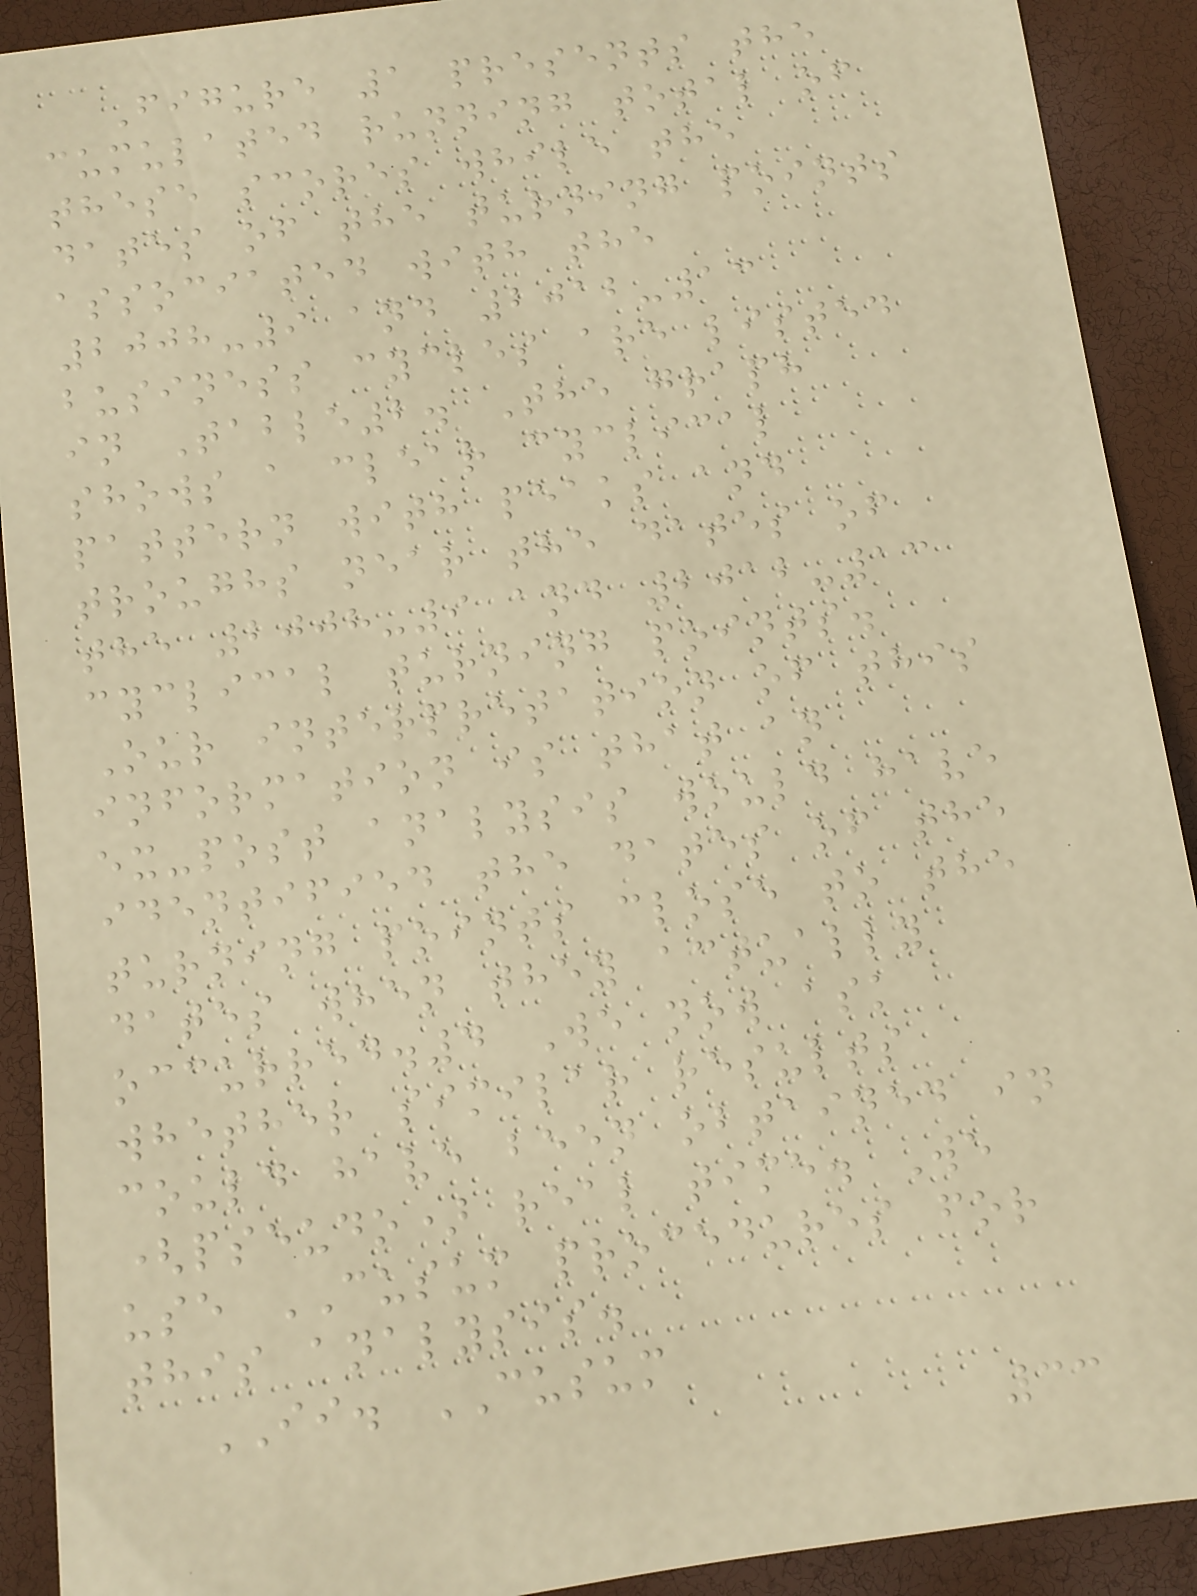Figure 1 presents the
cumulated running total of
these scores while the
dates of the turning points
associated with the
2008-9 and 2012-13
business cycles are listed
in Table2. The graph
shows a clear cyclical
pattern with peaks and
troughs near the dates of
the 2008-9 and 2012-13
cyclical turning points.
Our interpretation of this
information is that an
ex-post analysis would have
identified the dates of the
turning points close to the
dates when they actually
occurred.4 We now ask
whether similar results
could have been obtained in
(pseudo) real time. We
use CUSUM procedures for
this analysis.
II. CUSUM
33
